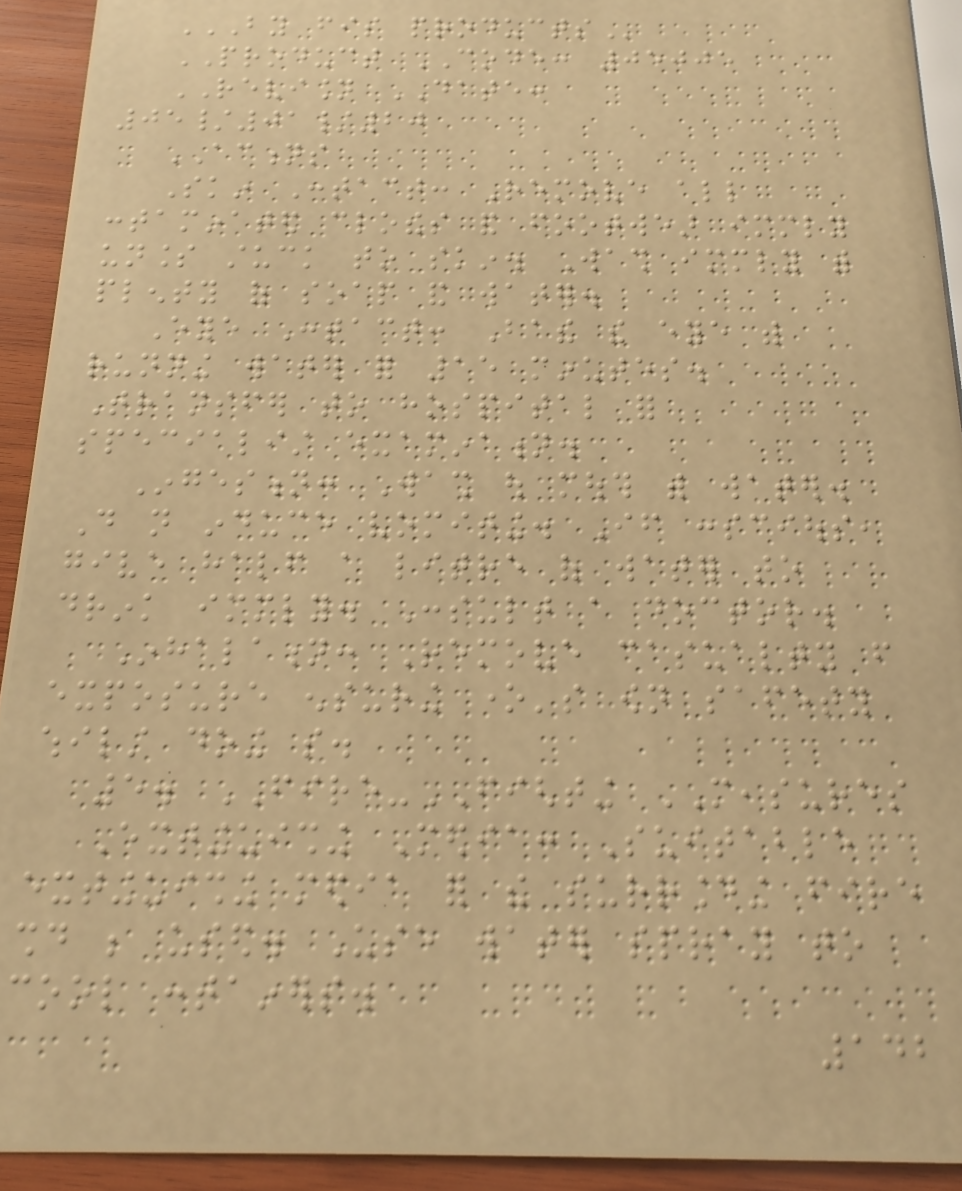BY FIS PRODUCTS
PRODUCT CODE: 05005
REVISION DATE:
05/01/20
ACTIONS
Skin Contact: Remove all
contaminated clothes and footwear immediately
unless stuck to skin. Wash immediately with
plenty of soap and water.
Eye Contact: Bathe the eye with
running water for 15 minutes.
Transfer to hospital for
specialist examination.
Ingestion: Wash out mouth with water.
Do not induce vomiting. If conscious,
give half a litre of water to
drink immediately. Consult a doctor.
Inhalation: Remove casualty from
exposure ensuring one's own safety
whilst doing so.
5. FIRE-FIGHTING MEASURES
Extinguishing Media: Suitable
extinguishing media for the surrounding fire
should be used. Use water spray to
cool containers.
142
